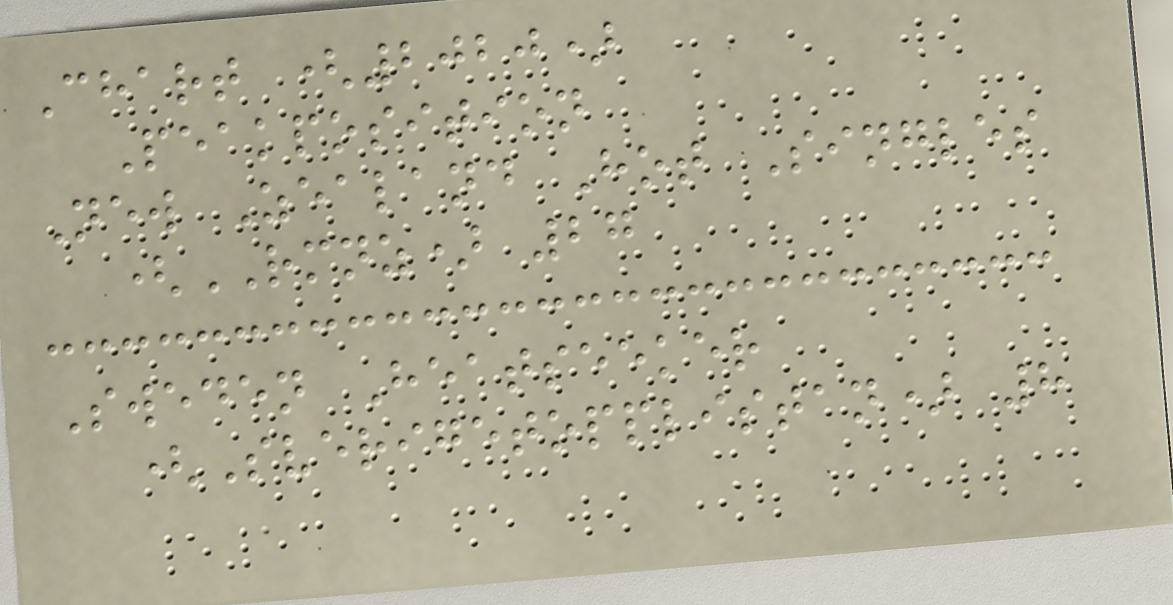Chart (2020)
Peakposition
New Zealand Hot Singles
(RMNZ) 27
Sweden Heatseeker
(Sverigetopplistan) 8
